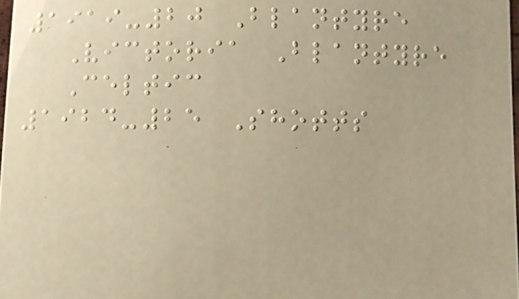1919-20 Blantyre
Victoria Blantyre
Celtic
1924-25 Shotts
